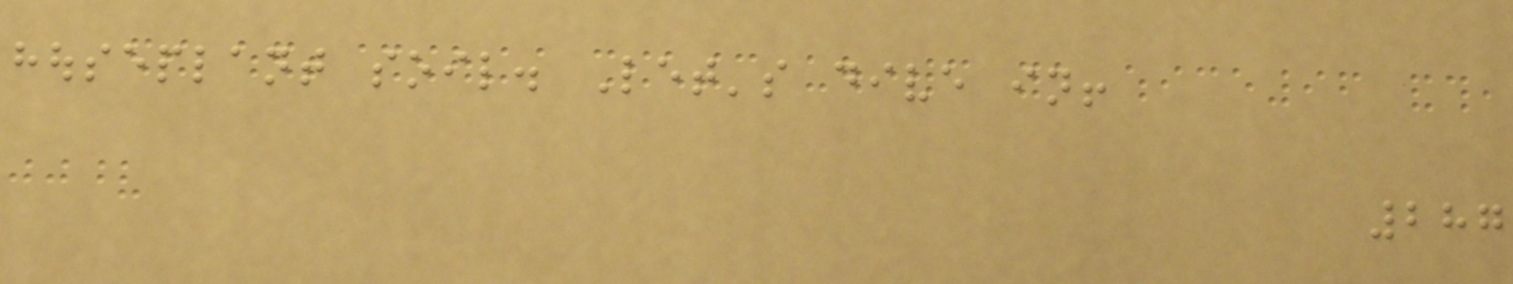houseplant soil. Let's dive in!
287
